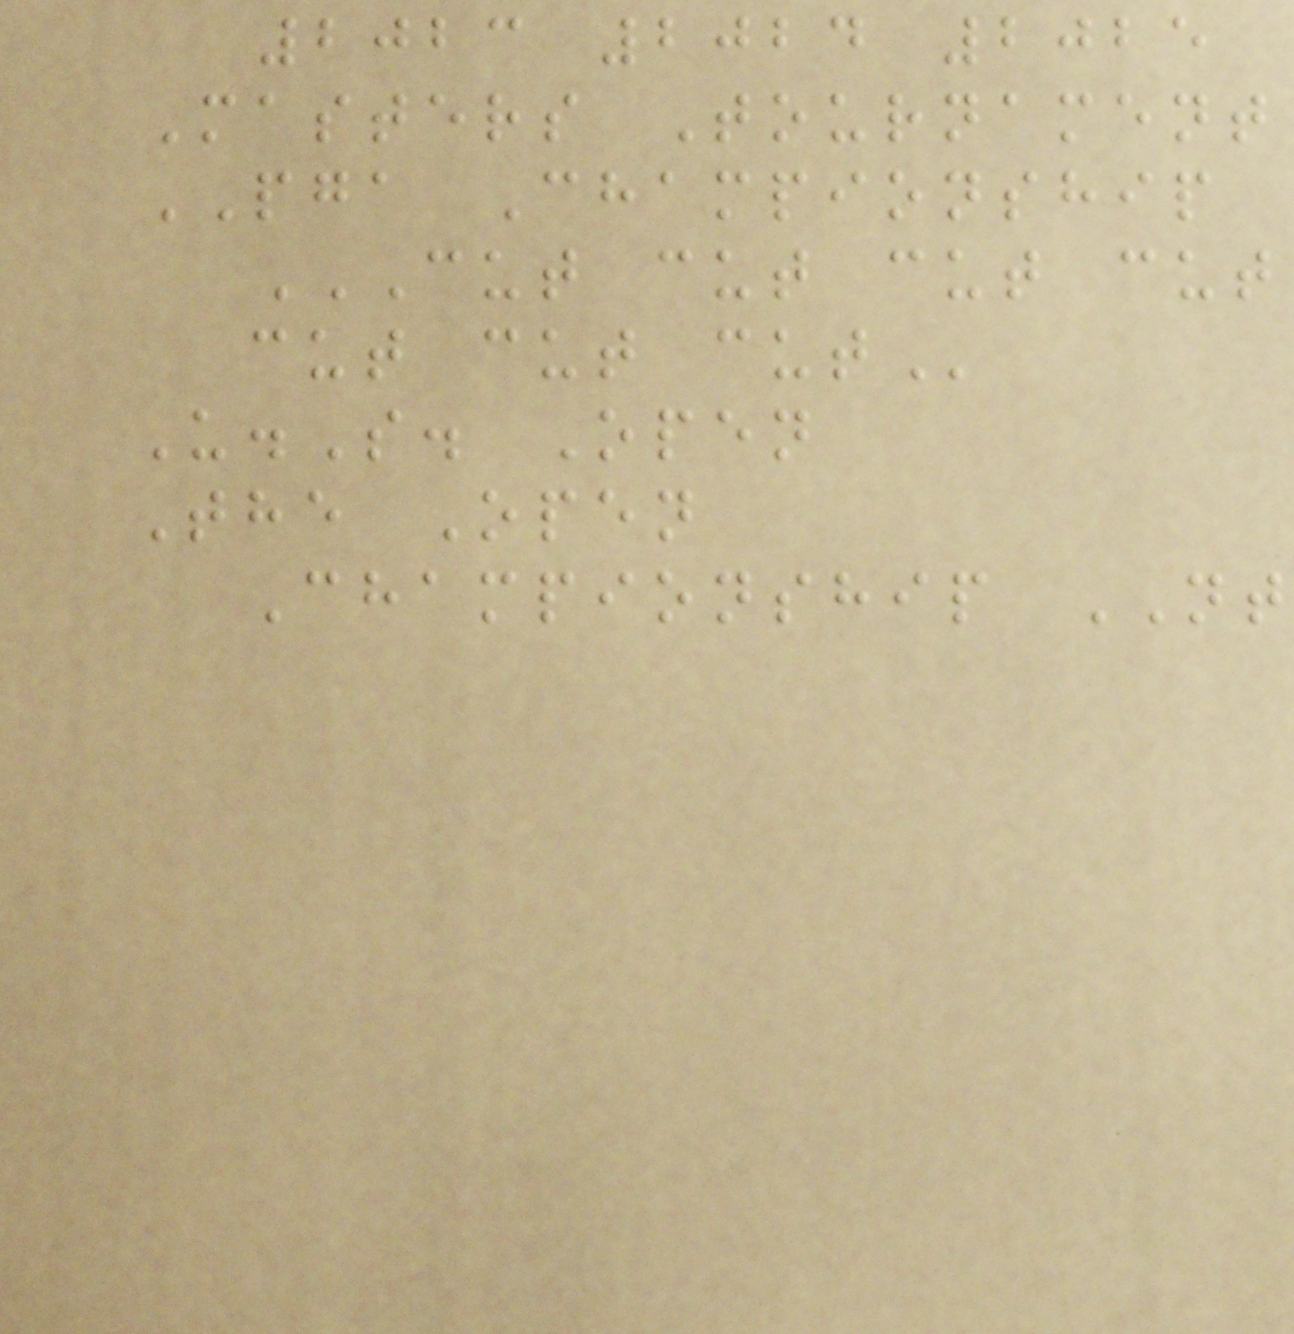2023 2024 2025
Masters Tournament
PGA Championship
CUT CUT CUT CUT
CUT CUT CUT
U.S. Open
The Open
Championship NT
